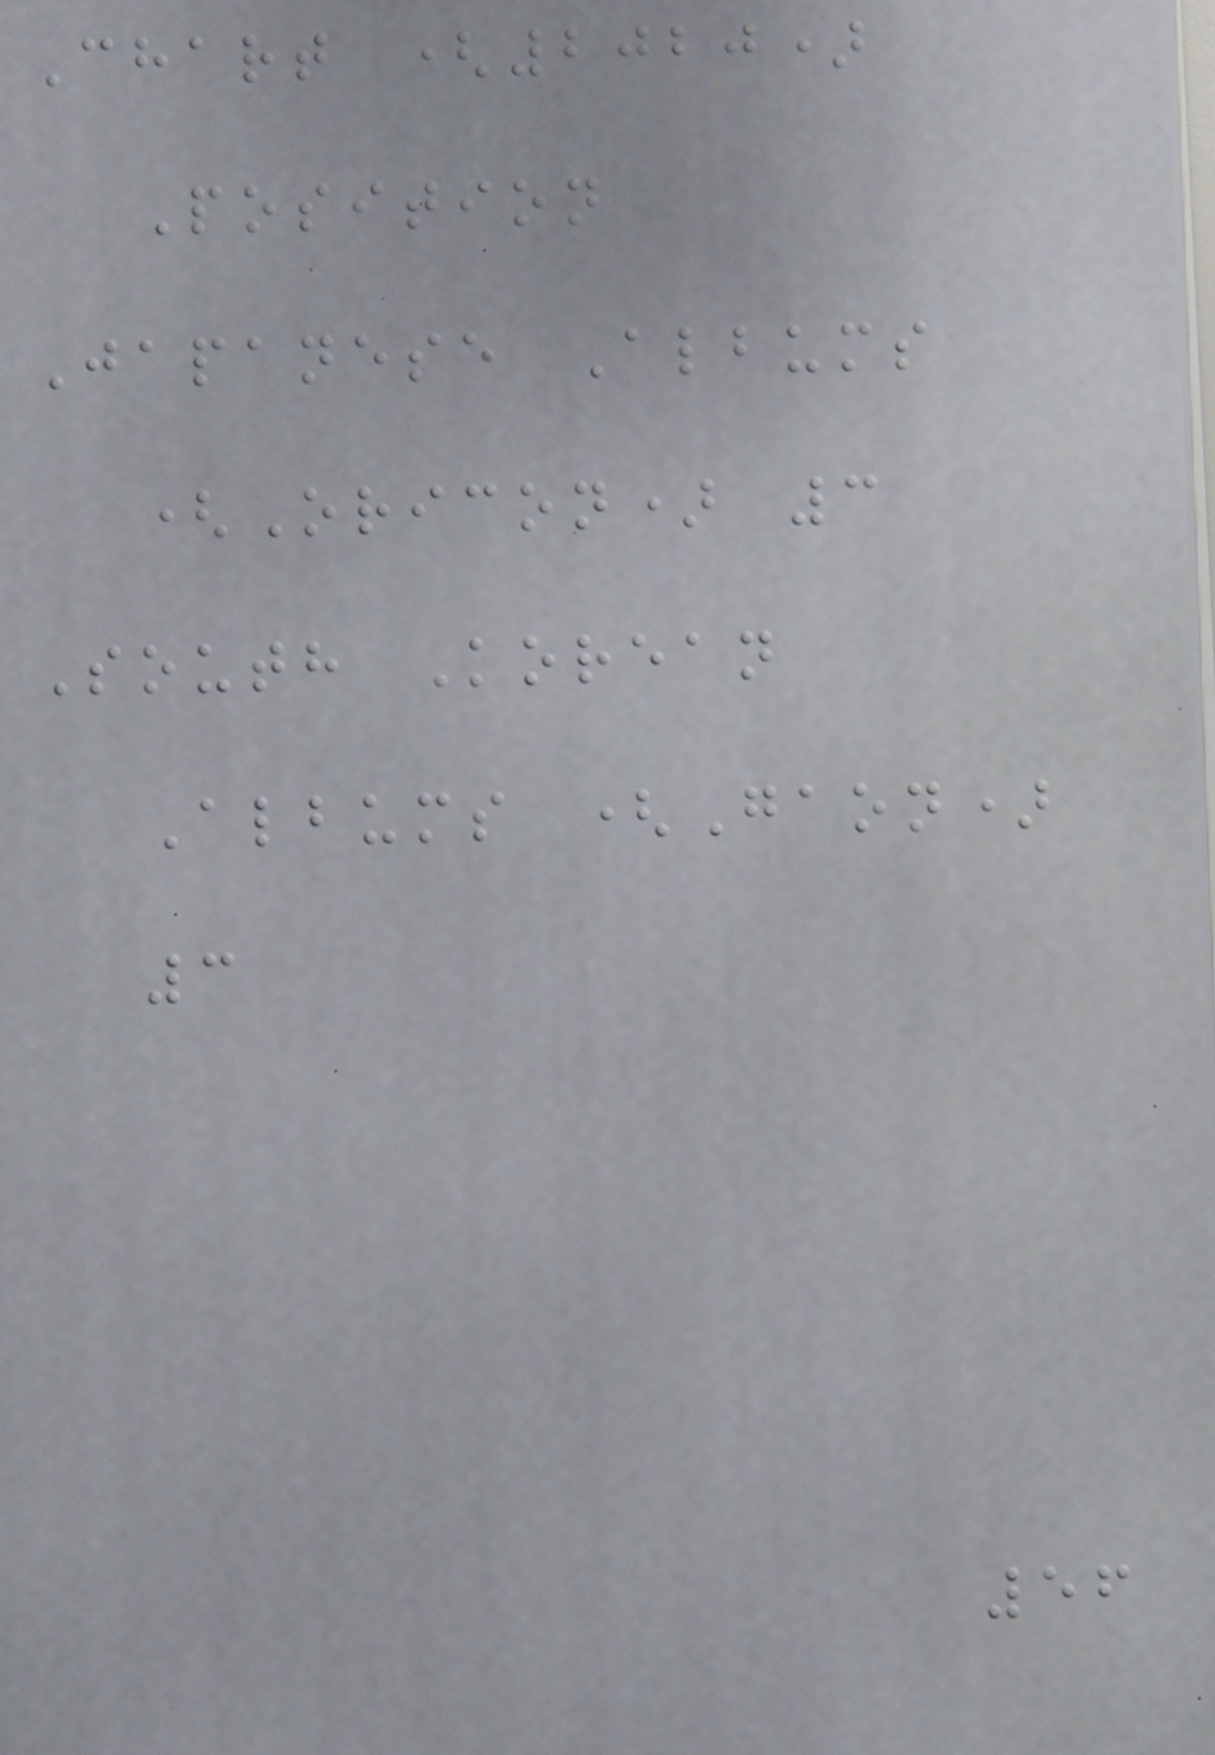Chart (2020)
Position
Japanese Albums
(Oricon) 3
South Korean
Albums (Gaon)
3
56
